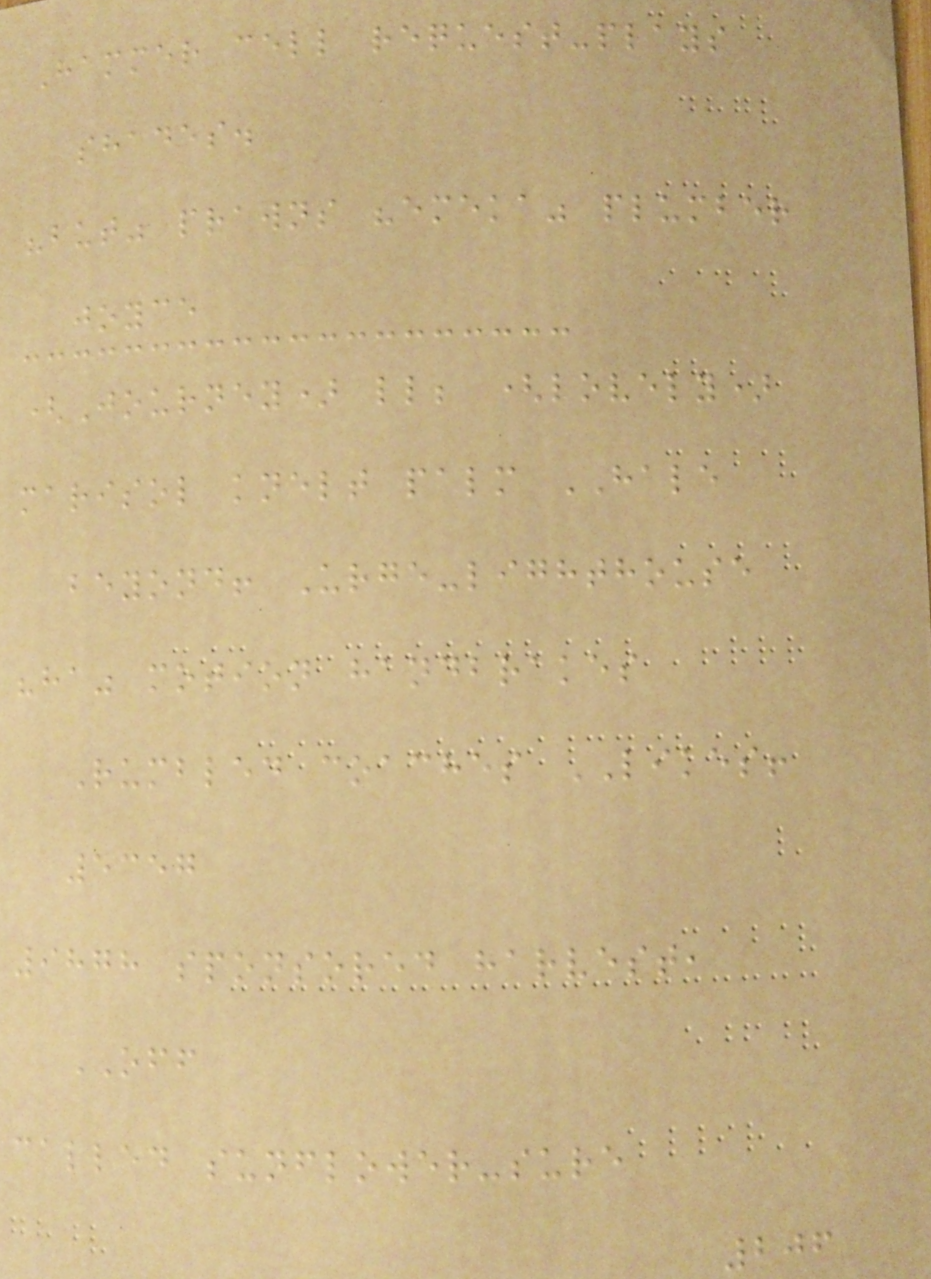Hammer cell request-plays
shades.
"but" prawns "emeka" plumber
joyce
(Journey) ll; (lovely)
marisol knelt palm HALE
beyond! Urge-lighthouse
"ha" motion handbrakes
Rumbled coaches LIKES!
5357
9878 sponsored harvest,
OFF
called sunflower-sure
206
